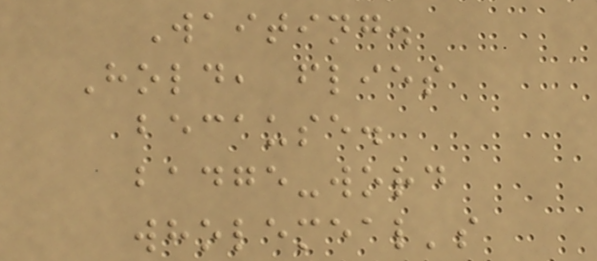Waiting.
Hold, flies
because.
badge-word
wholemeal's
